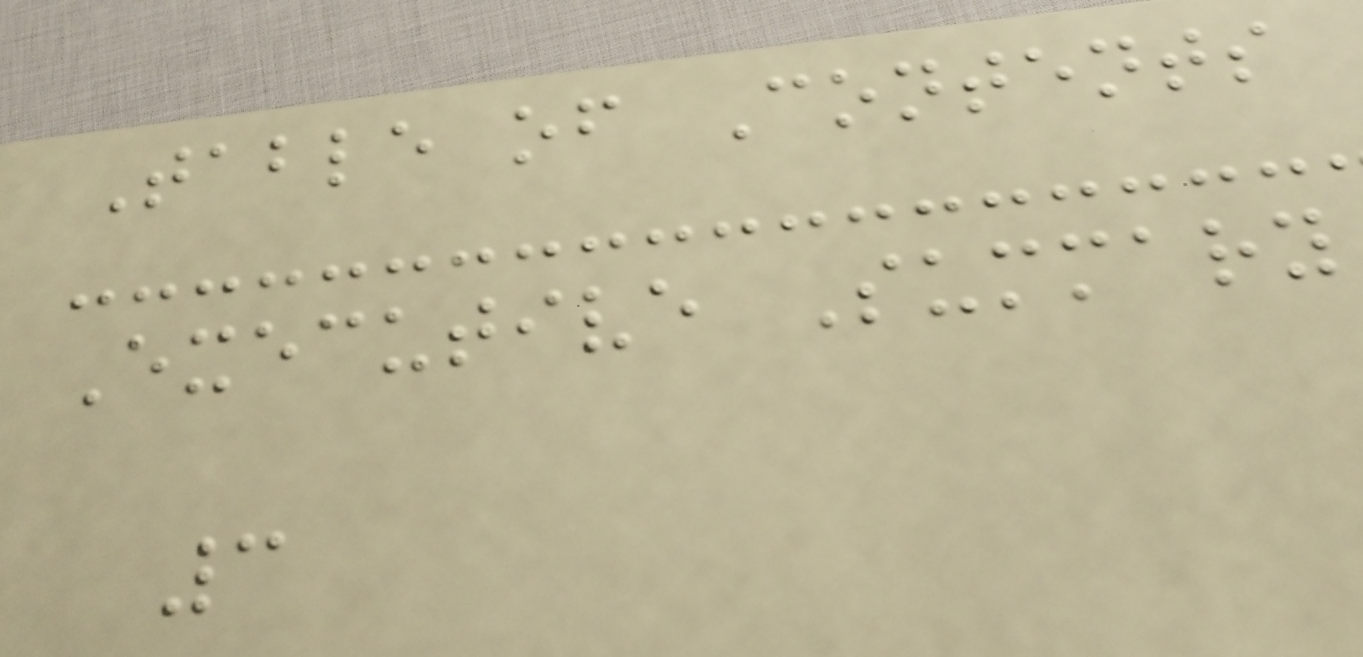Table of Contents
Executive Summary
3
